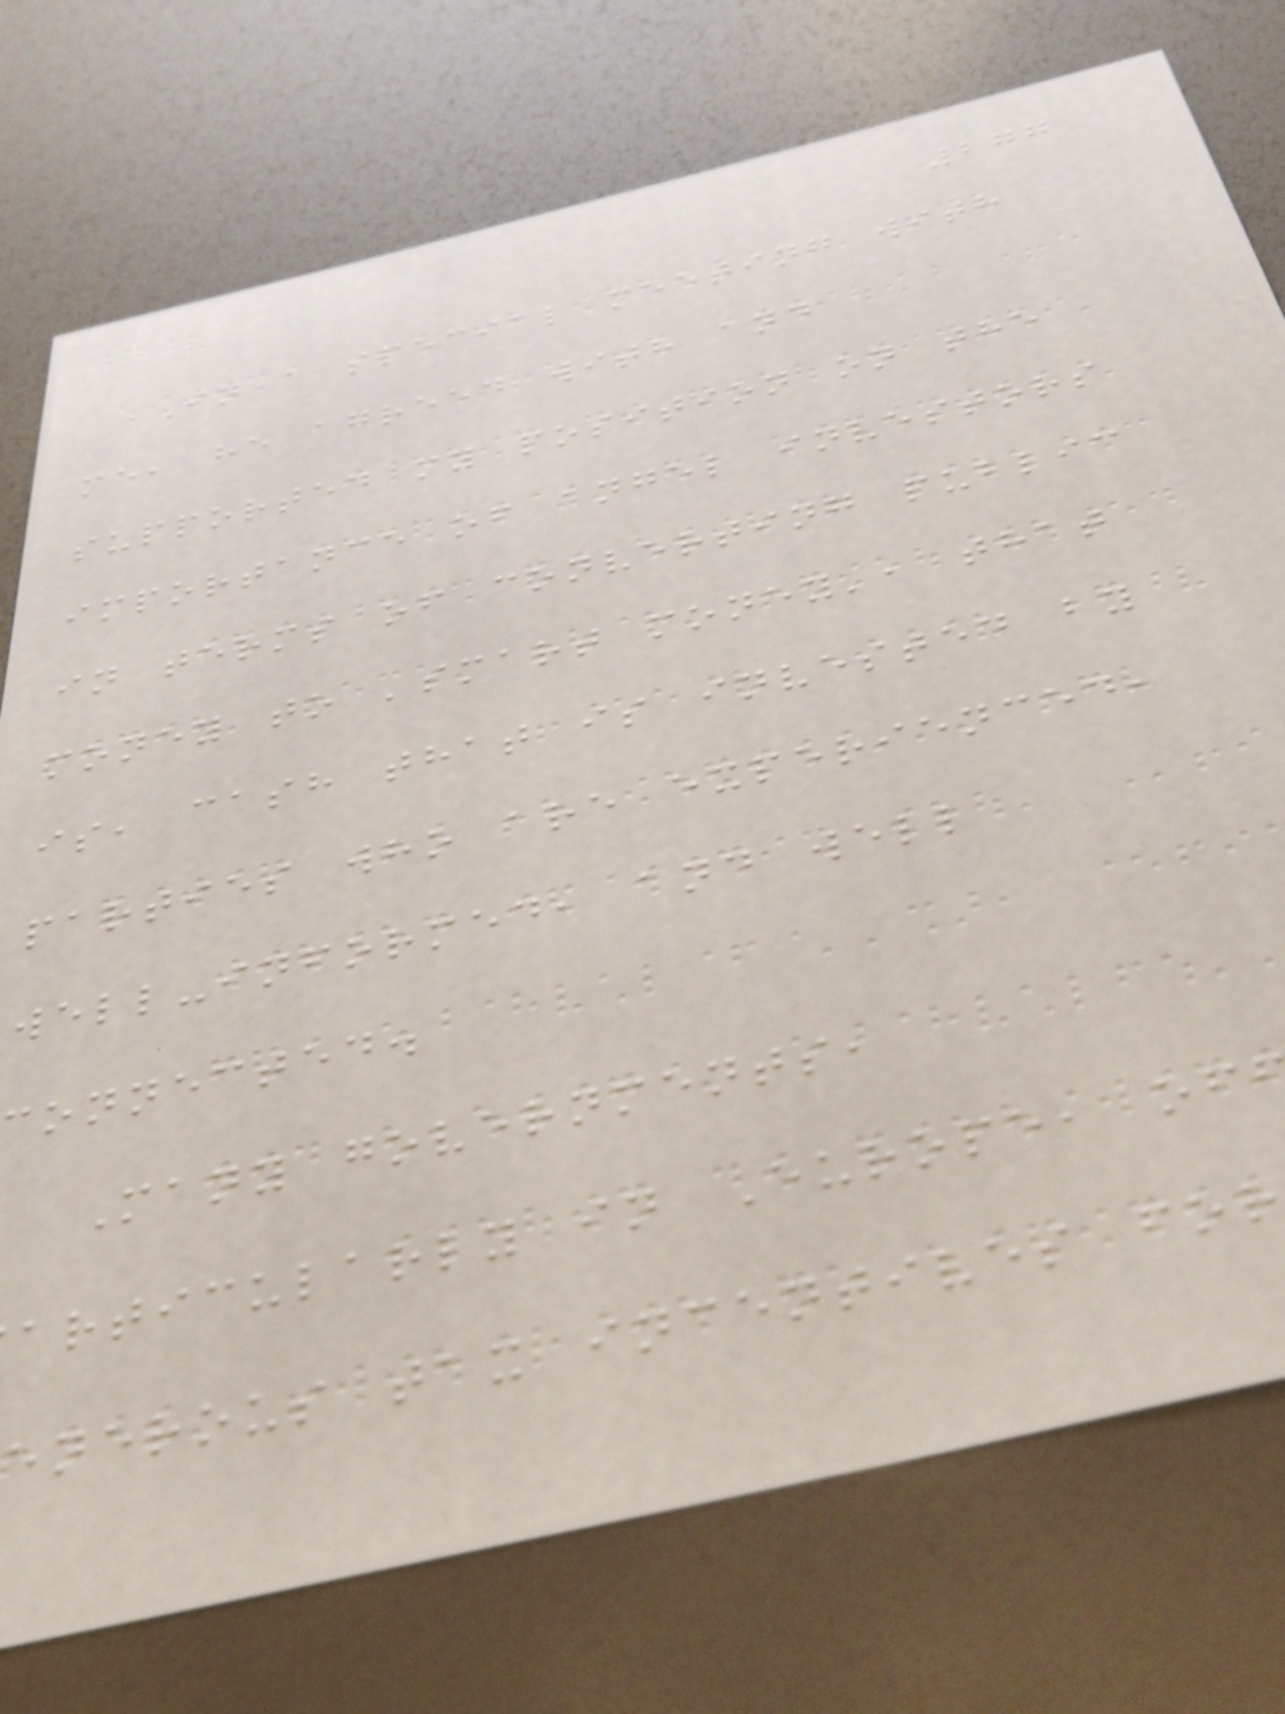277
In a special meeting with
me, he agreed with and
supported my position on the
importance of angel investors
in terms of converting public
money to 'smart money', that
is, cash that is invested by
parties who are experienced,
well-informed, and well
onnected.
Many governments,
articularly in Europe, of
enerous tax incentives for
